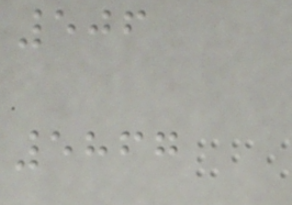506
5867
